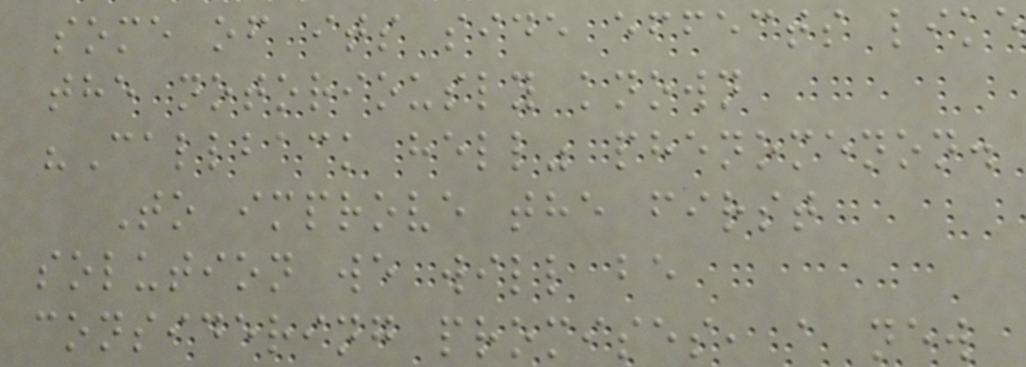some of its side effects like
the notoriously known
"Callback hell" phenomenon.
To improve the first
solution we will be
considering promises, a new
